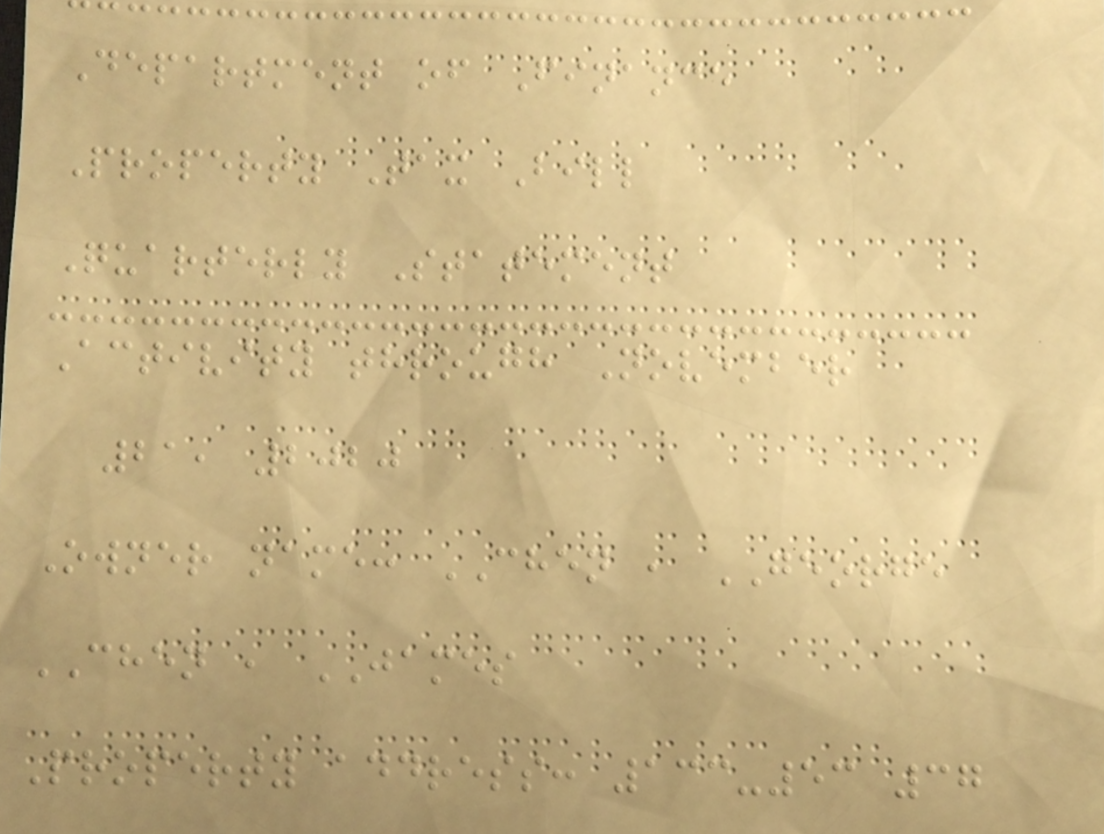Department of Finance
Property Tax Bill
Quarterly Statement
Activity through November
21, 2020
Owner name: CHEN , GEORGE
CHEN , JAMES
Property address: 133-53 37
